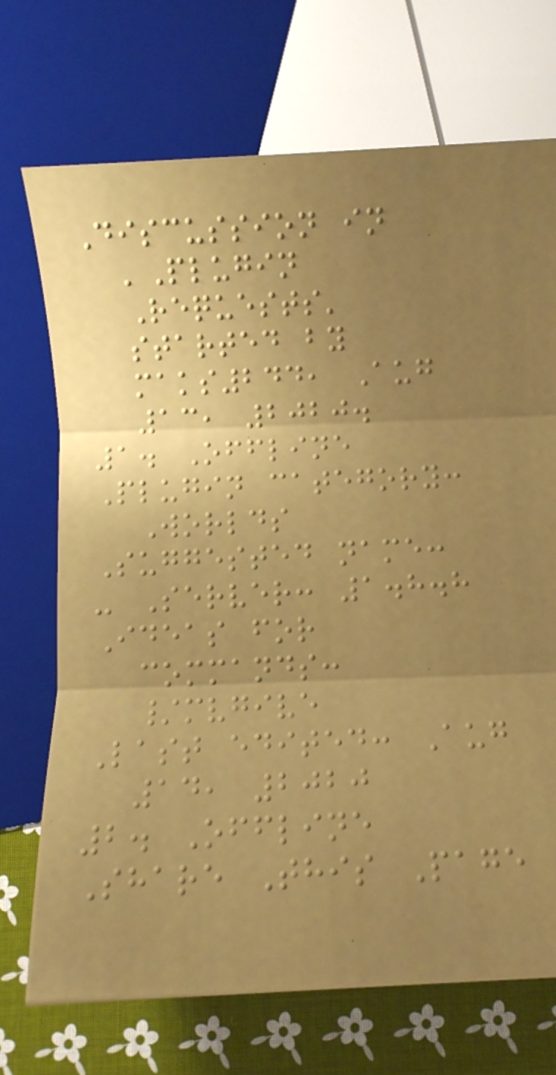Discussion in
'Plugin
Requests'
started by
maks244, Aug
13, 2020.
1. Offline
Plugin category:
Worlds
Suggested name:
- Server: 1.8.8
Ideas for
commands:
/mvgive
Last edited: Aug
14, 2020
2. Offline
Share This Page
